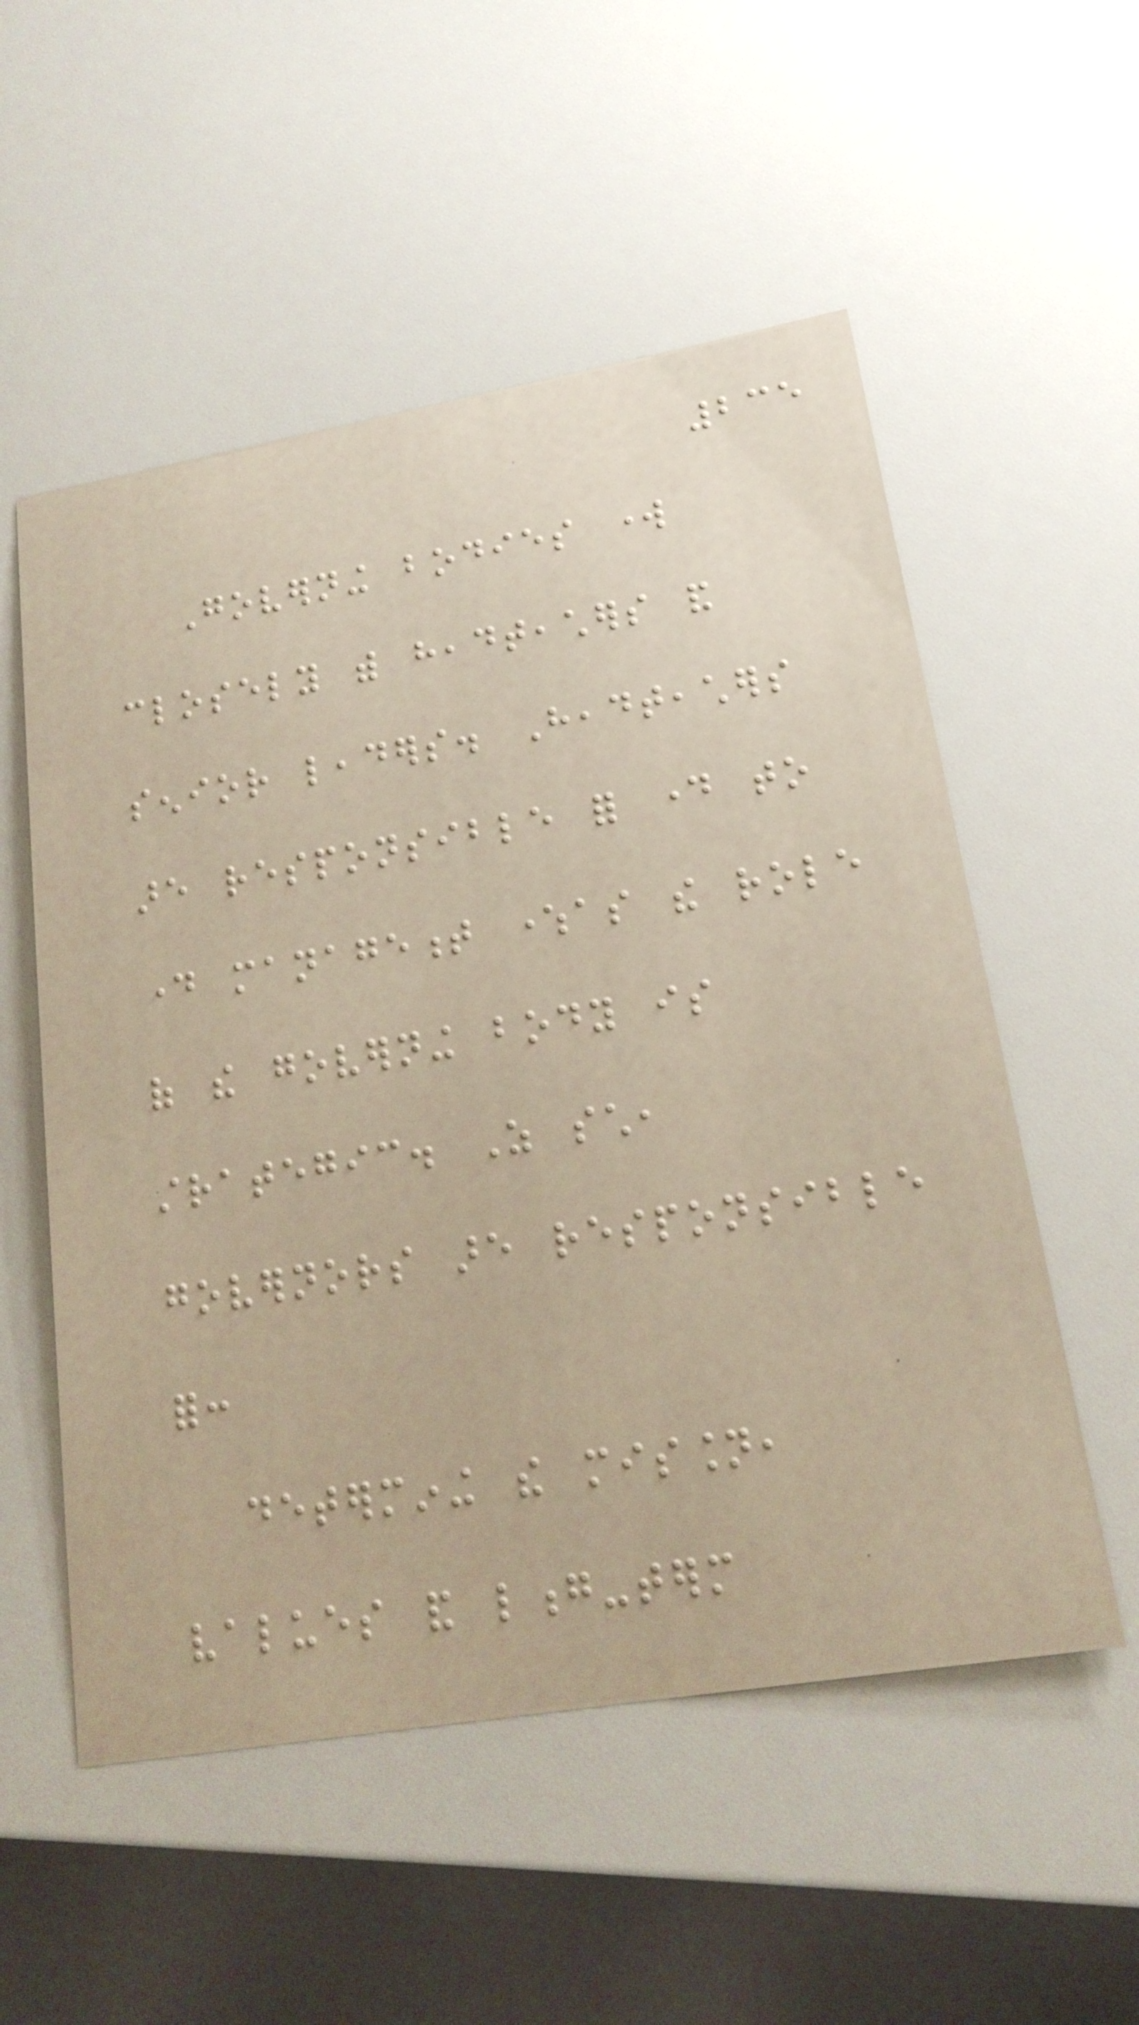235
Governing bodies work
closely with headteachers and
senior leaders. Headteachers
are responsible for day to
day management whereas the role
of the governing body is
strategic. As such,
governors are responsible
for:
determining the mission,
values and long-term
